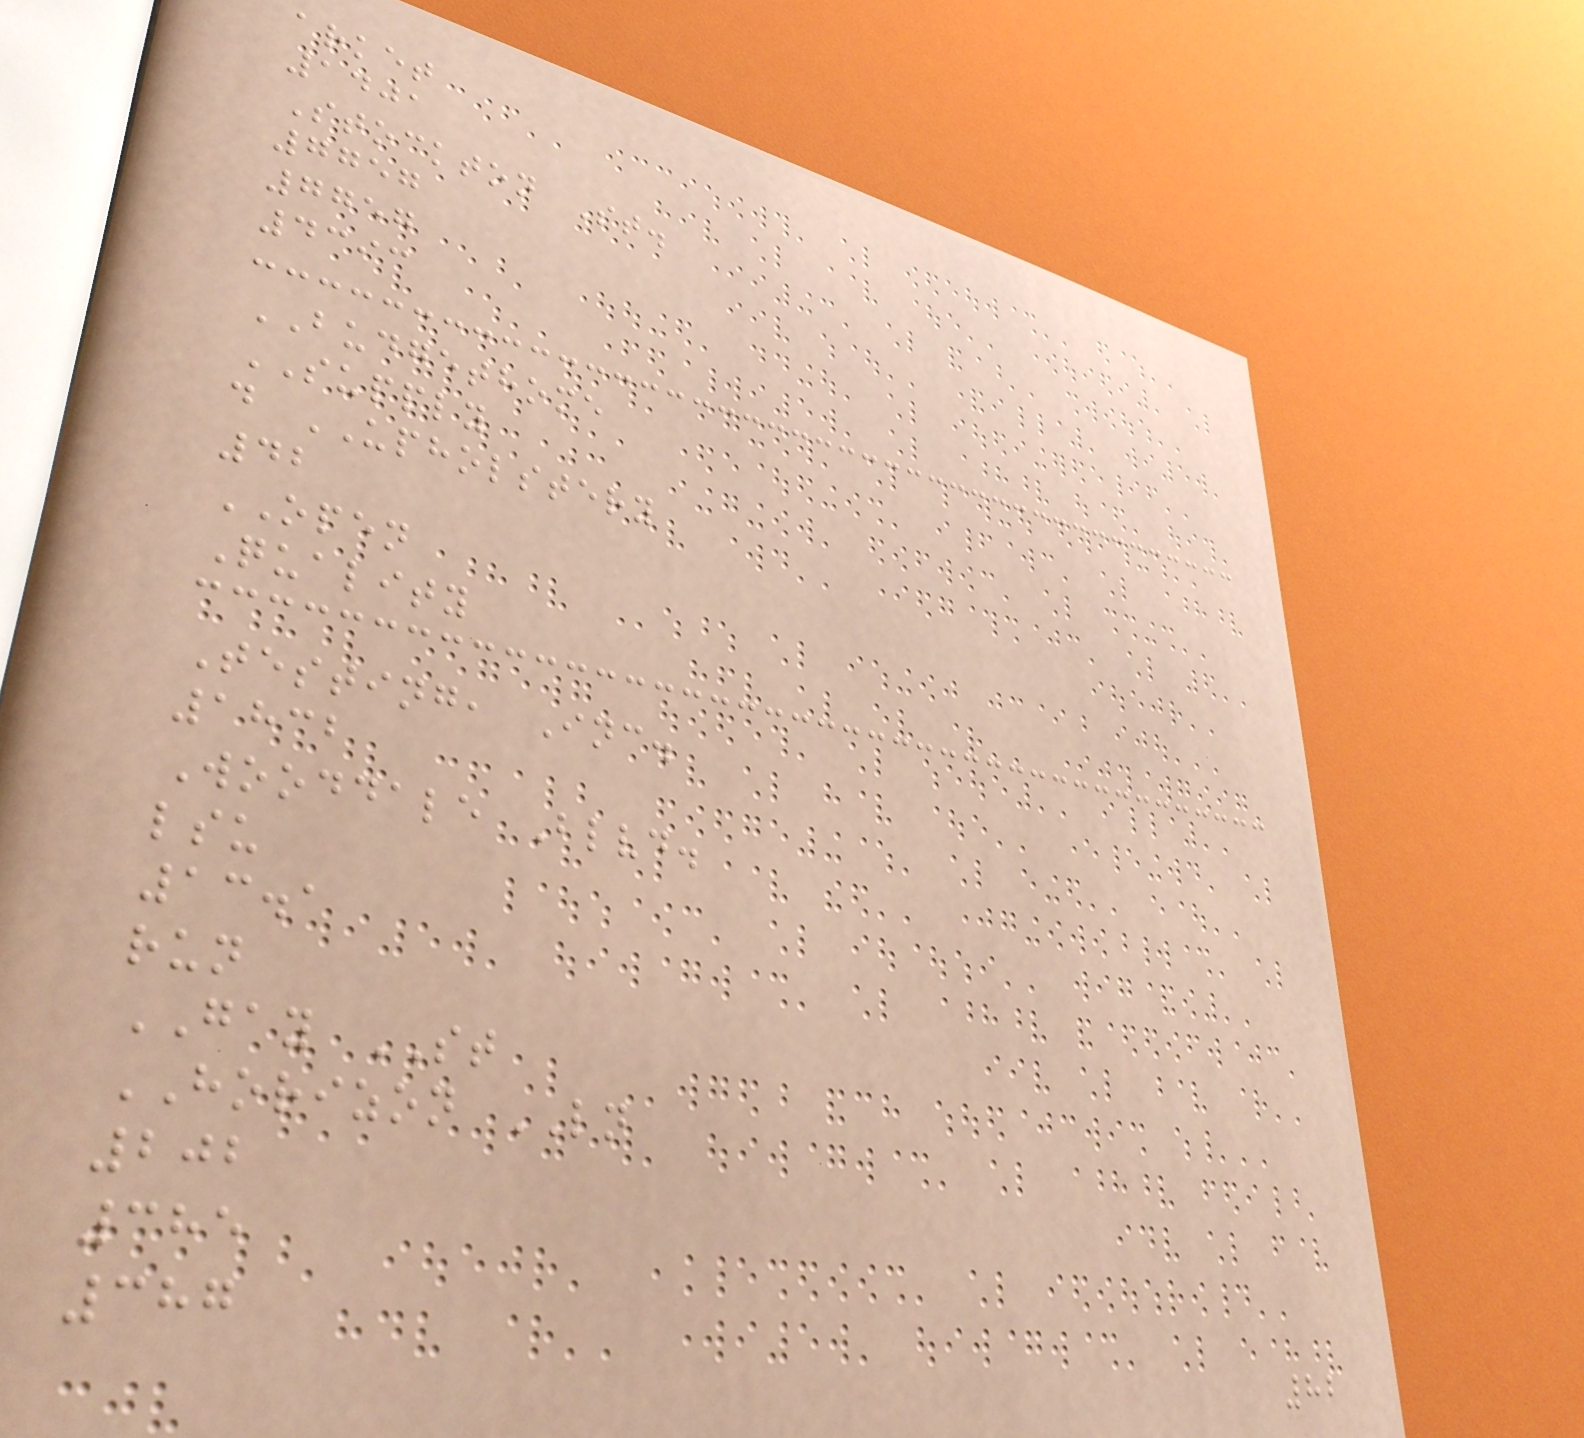arket
1401
Stockton St.
7757
7757
4393
BUDGETHOME
SUPPLY
d UPHOLSTERY
42
OPEN
Quality
Testing, Inc.
1832
Wooddale Blvd.
lsu
13.1
run
GAY ST
HORIZON LN
202
385
387
82
